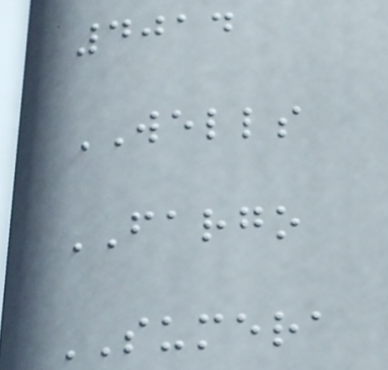4014
WELLS
FARGO
SUMERA
